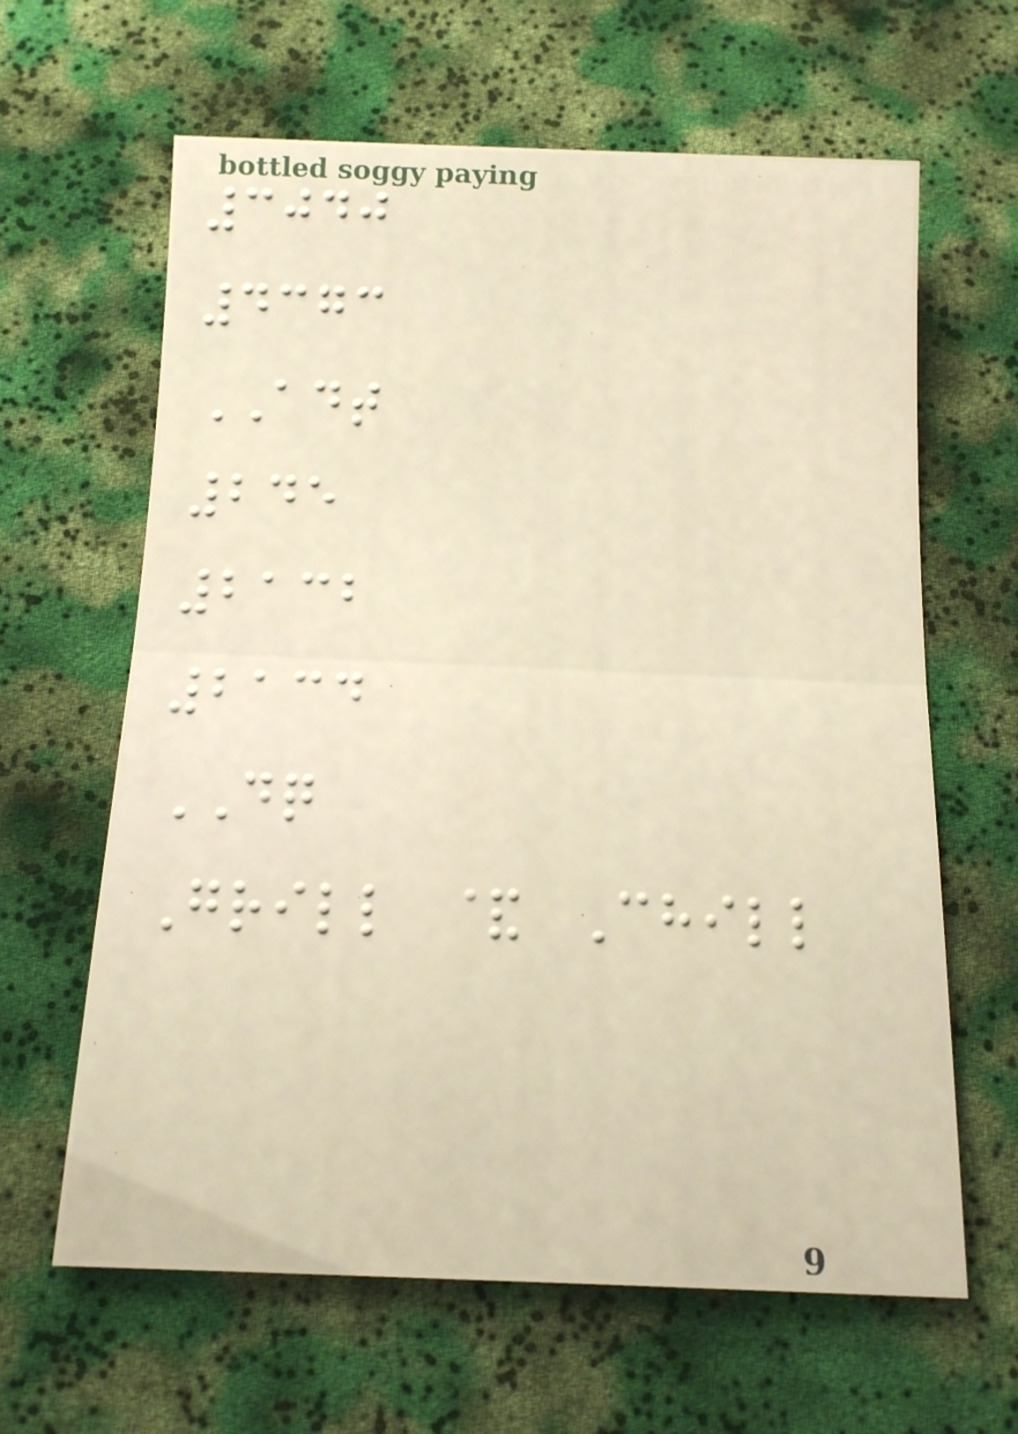3040
4373
ADT
245
2132
2134
DQ
Grill & Chill
